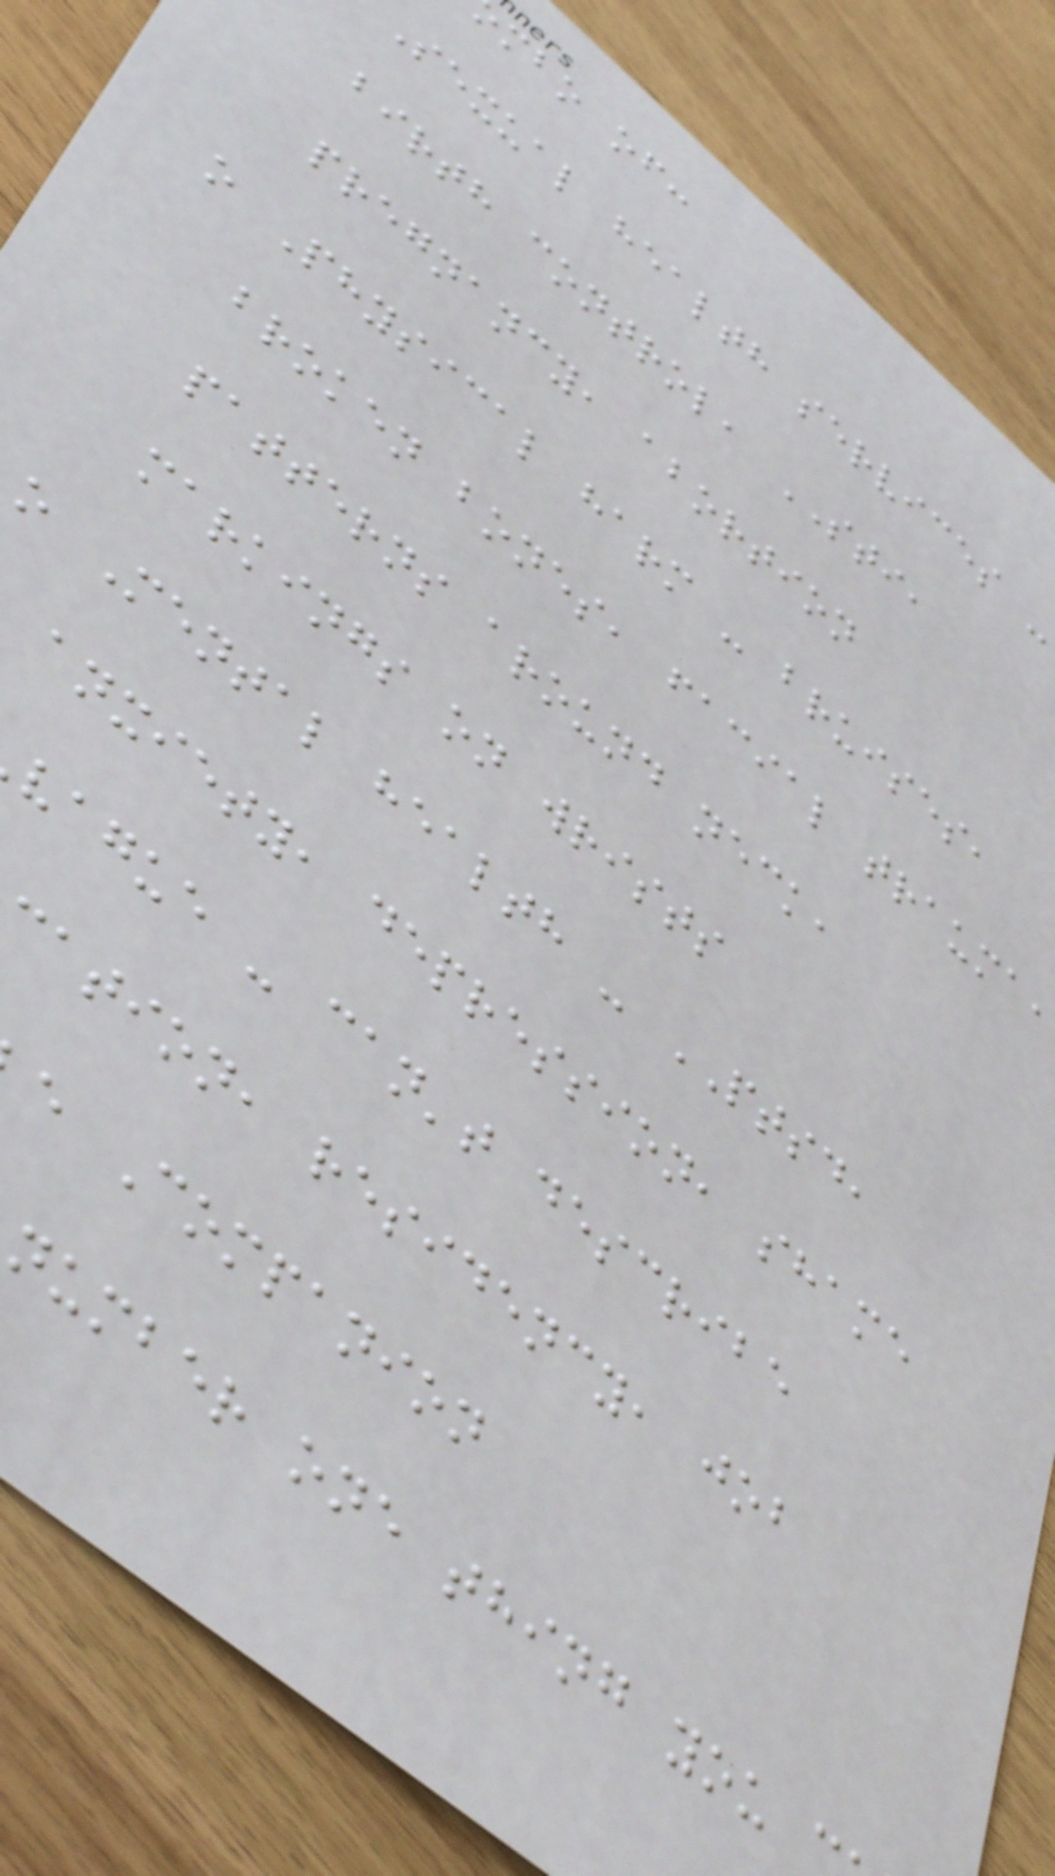mbo of:
Sexual health services -
birth control, STI,
pregnancy, abortion
o Physical harm - bruises,
broken bones, facial trauma
patterns around neck,
markings on wrists
o Mental health - PTSD,
anxiety, depression, shame
vague - can't describe
cation, residency, job
e Companion
number one thing you
